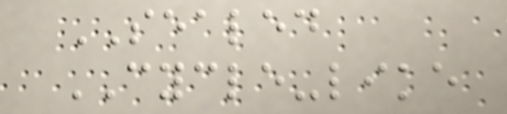SEALED
CYCLE-like
